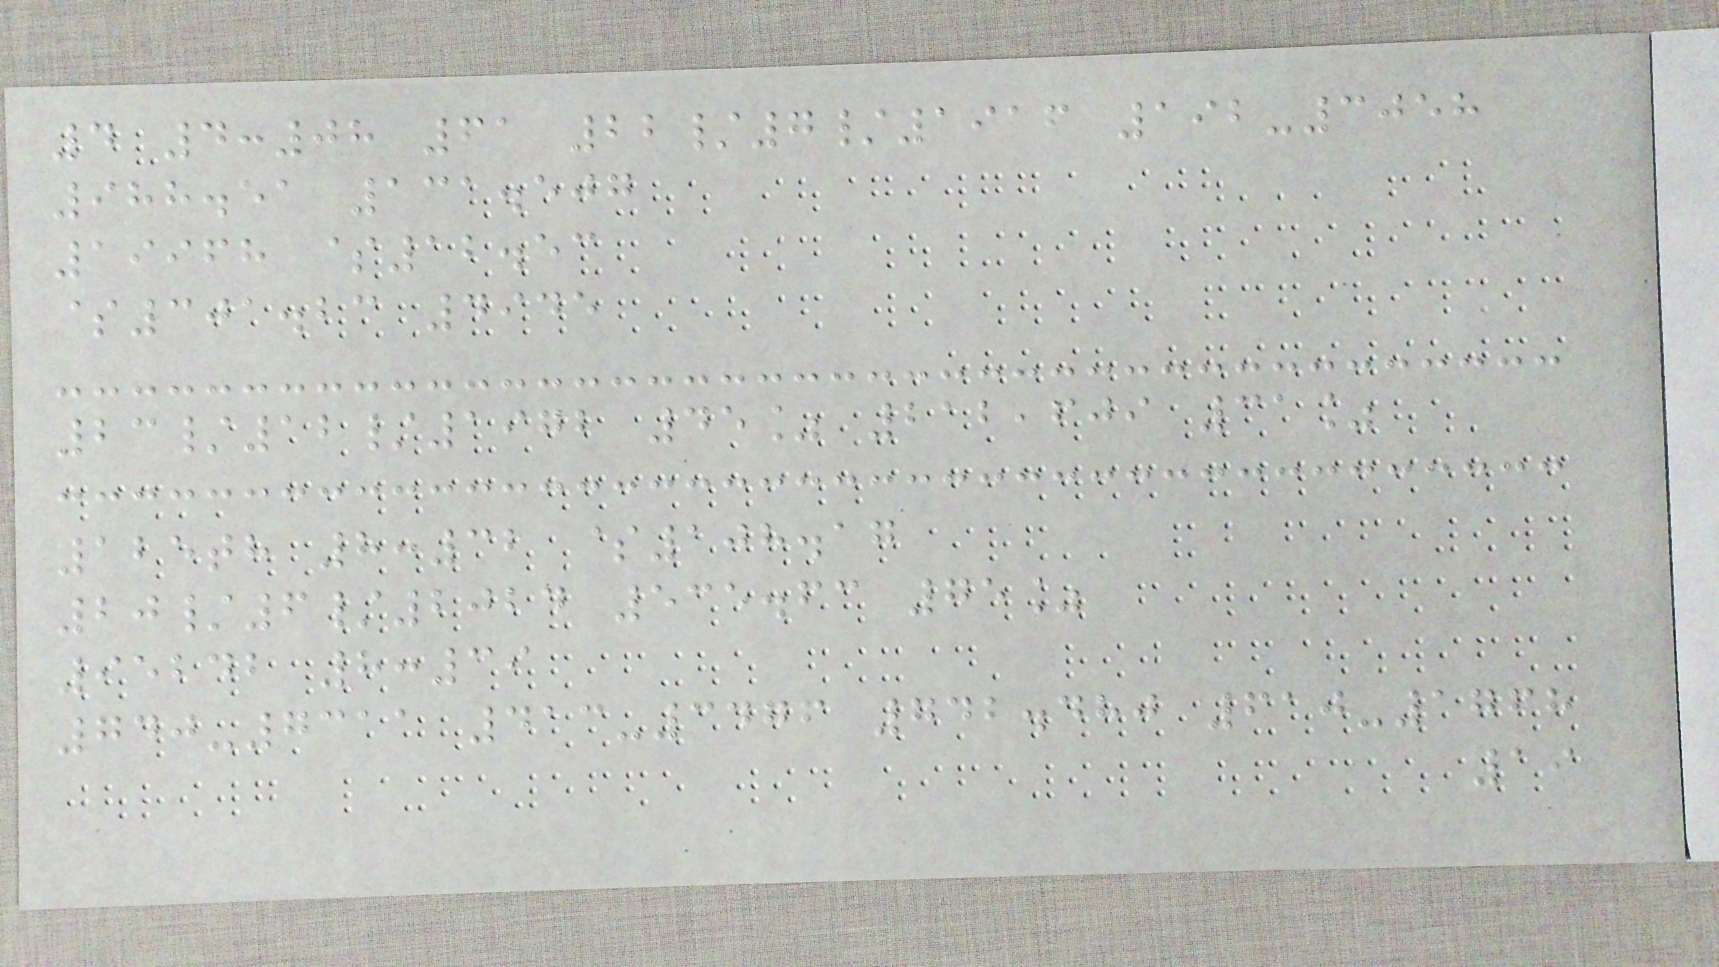4 4:08 61 22/7/1916 192-3058
988.51 131.507
19968 $12.53
$301.23 4945
23/12/1972 45% 212,609 31%
125th 8:32 $108.17
20/6/2024 535.63 75%
95242 8:39
740-7311 413-3476 742.480 610-1768
19
